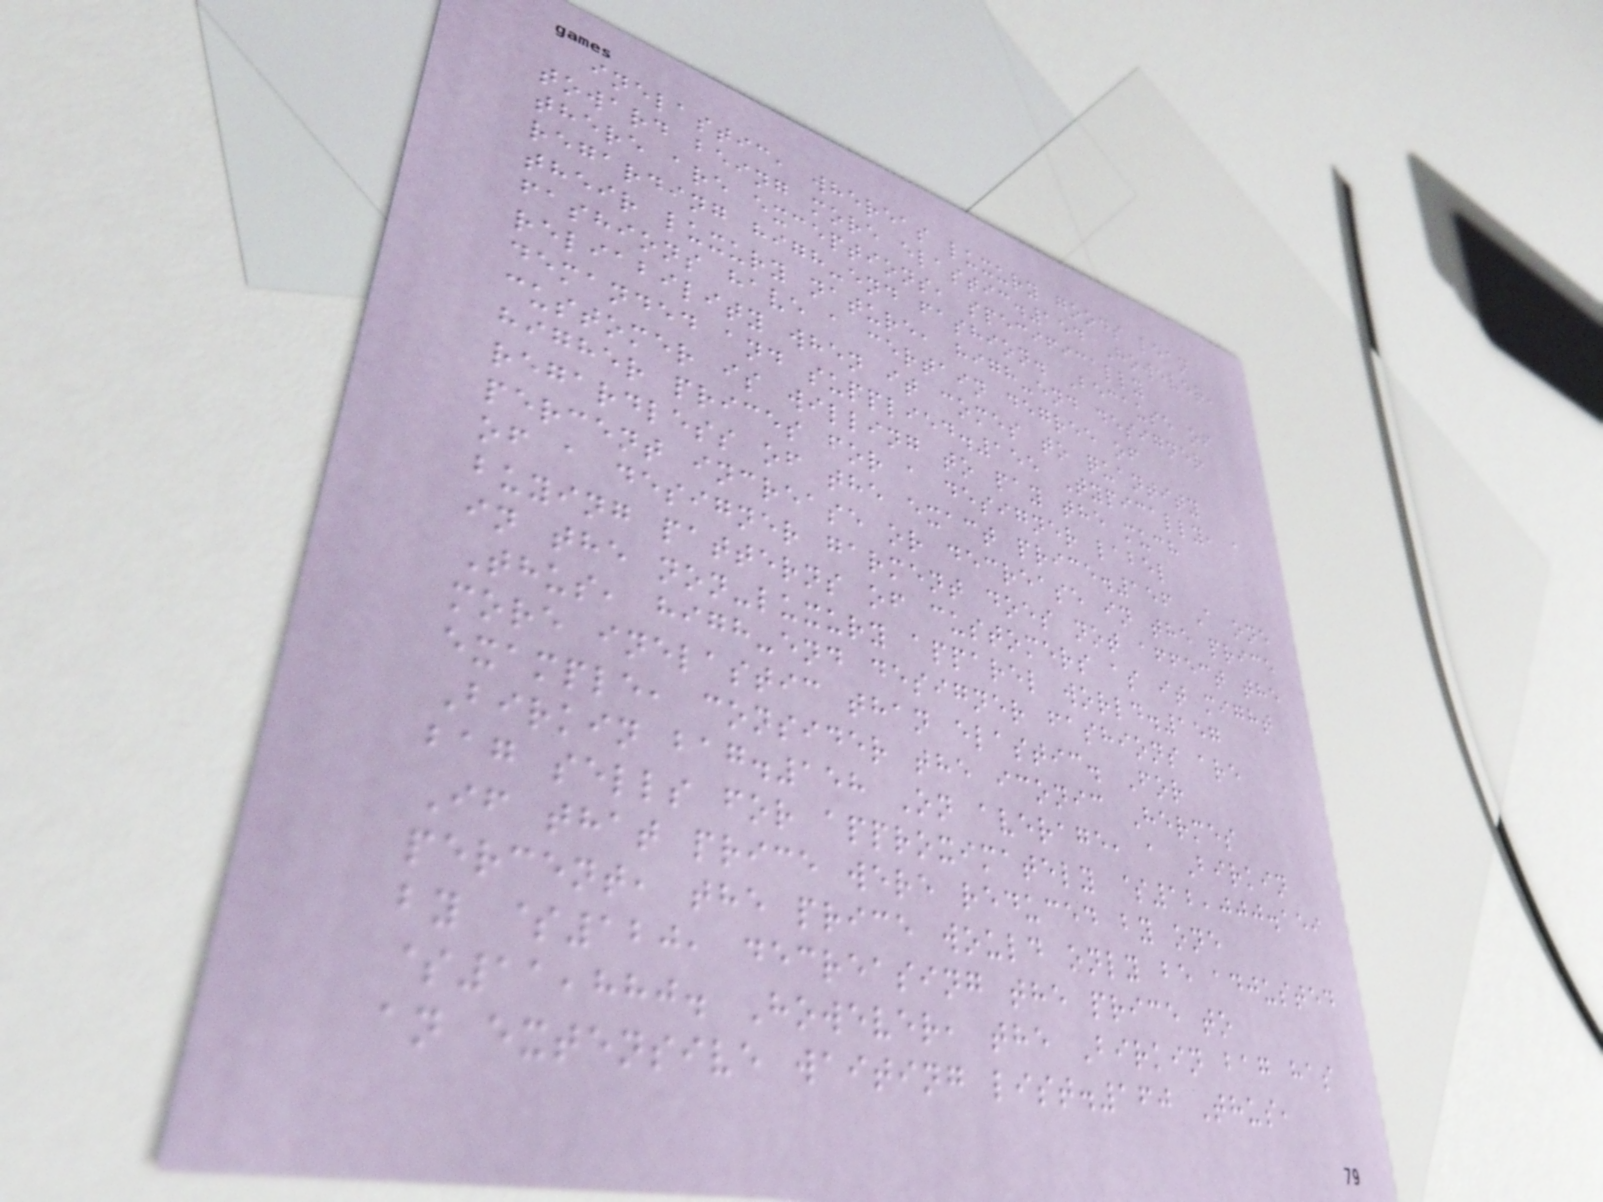inelastic, whereas luxury goods lean
toward being more elastic.154 However,
there are exceptions, specifically
regarding high-end fashion. Because of
their luxury nature, high-end designer
fashions have a certain degree of
reliability when it comes to quantity
demanded and supplied.155 Typically, a
customer is willing to pay the much
higher prices for a designer label
regardless of the exact price.156 A one
percent increase or decrease in the price
of a designer garment does not affect the
buying patterns of customers as it might
in the non-luxury apparel world.157
Thus, high-end designer fashions are
more inelastic than elastic. For
example, consider the iconic Hermes
Birkin bag.158 On average, a Birkin
bag sells for approximately $12,000.159
If that price were reduced by one
percent, the price would only be adjusted
by $120, decreasing the price to
$11,880. However, the Birkin bag has
an extensive waiting list.160 Thus,
